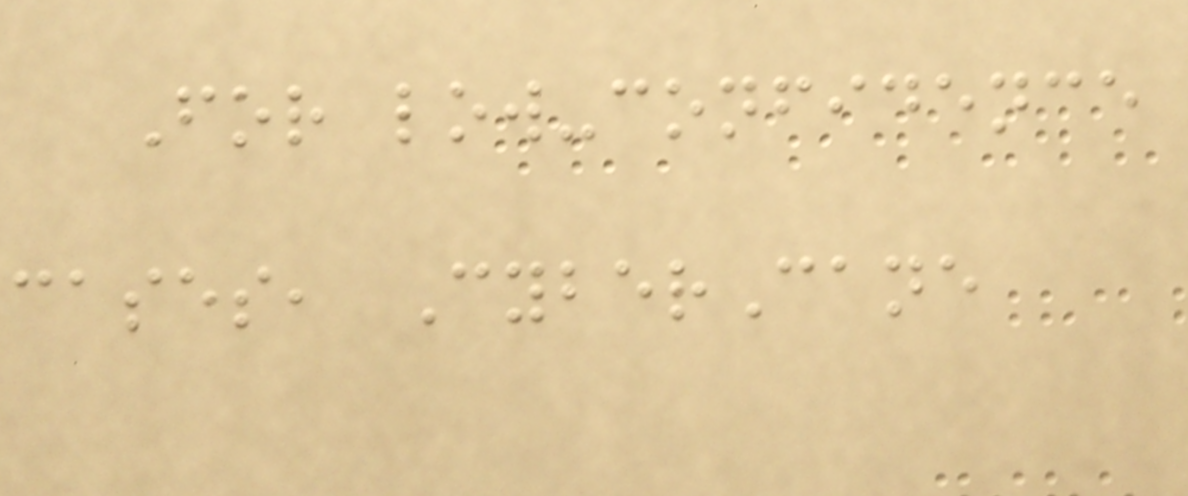For low-confidence
cases, CyberCane
